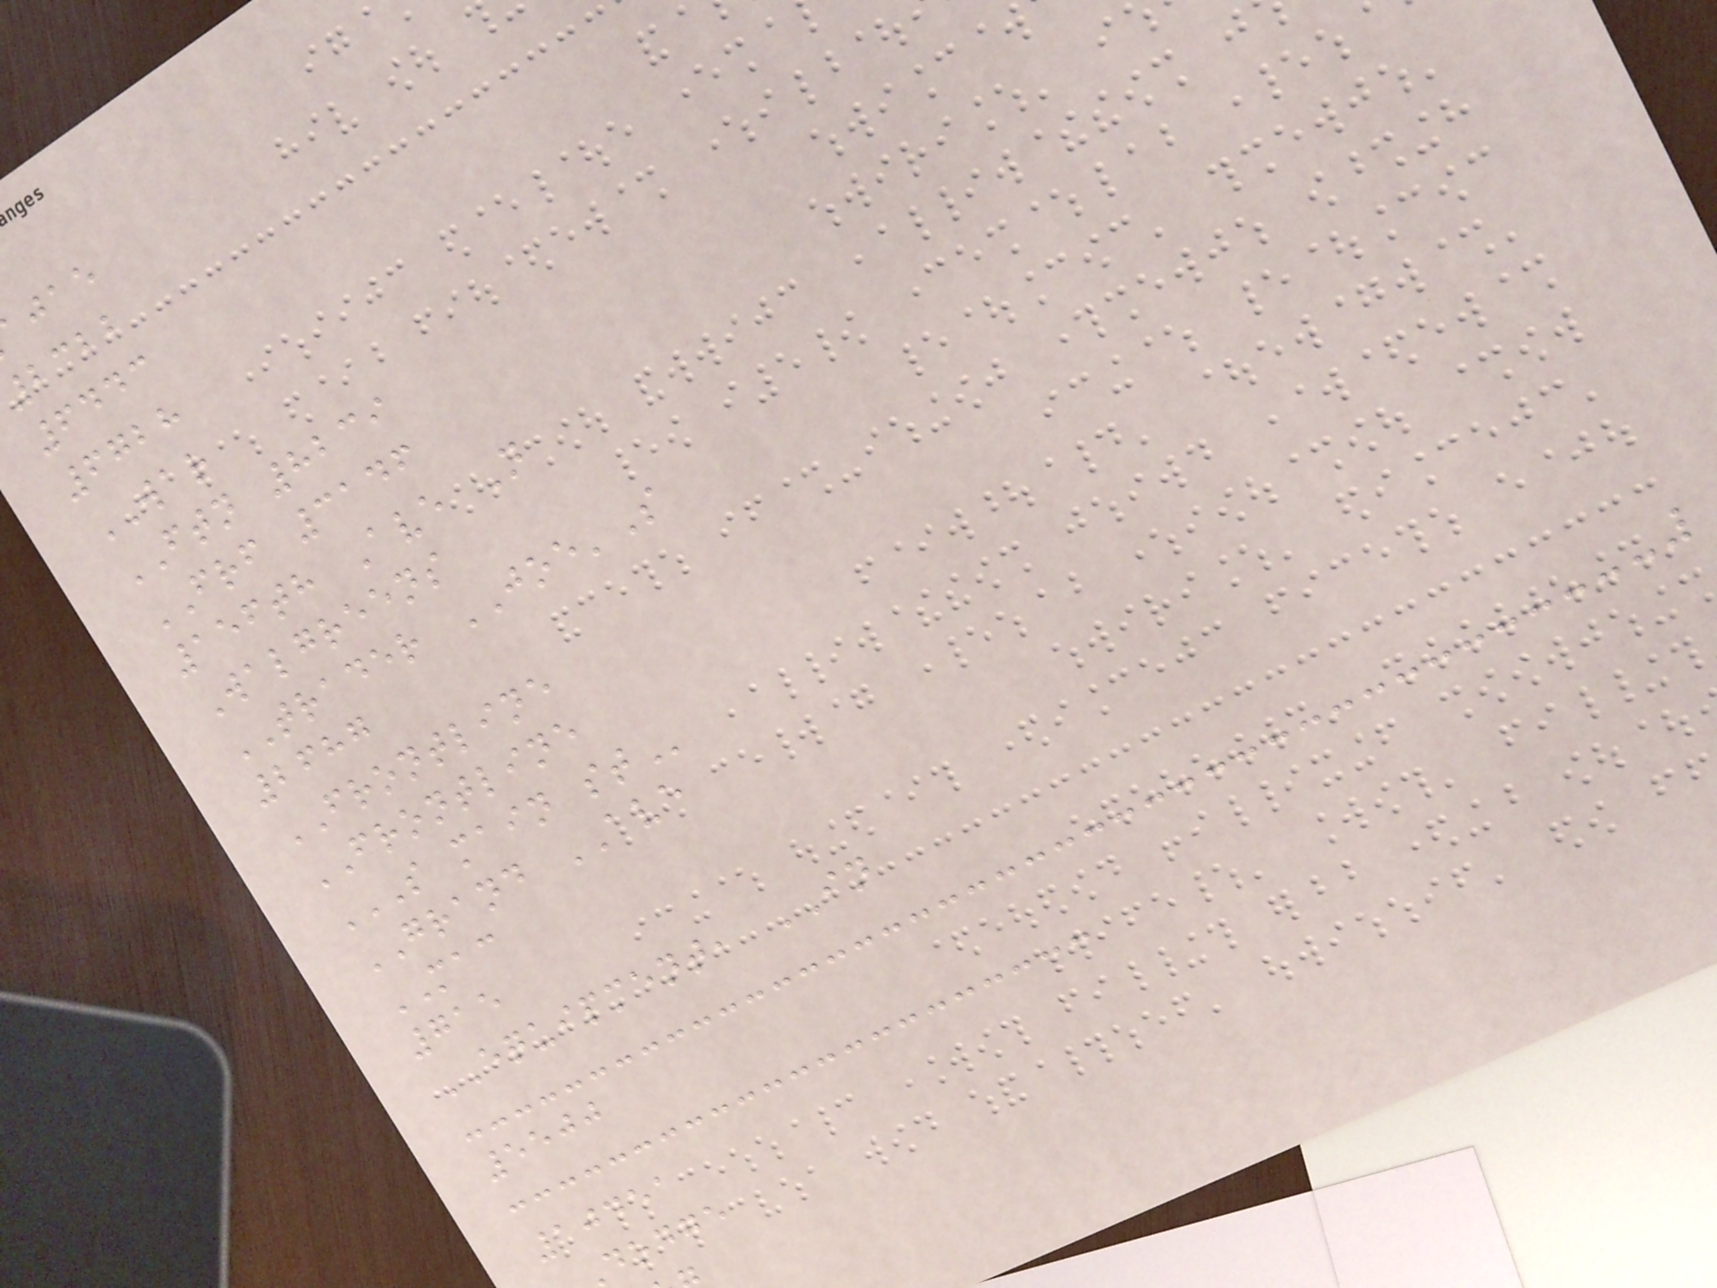2322
6443
6728
WAR
FTN 8239
FRF 3146
156th Ave N
Walgreens
TRADER JOE'S
2687
FRONTLINE
FRONTLINE
S MAIN ST
GRAND AVE
MAC
715
EQUIPMENT, IN
5500
10451
dodge
